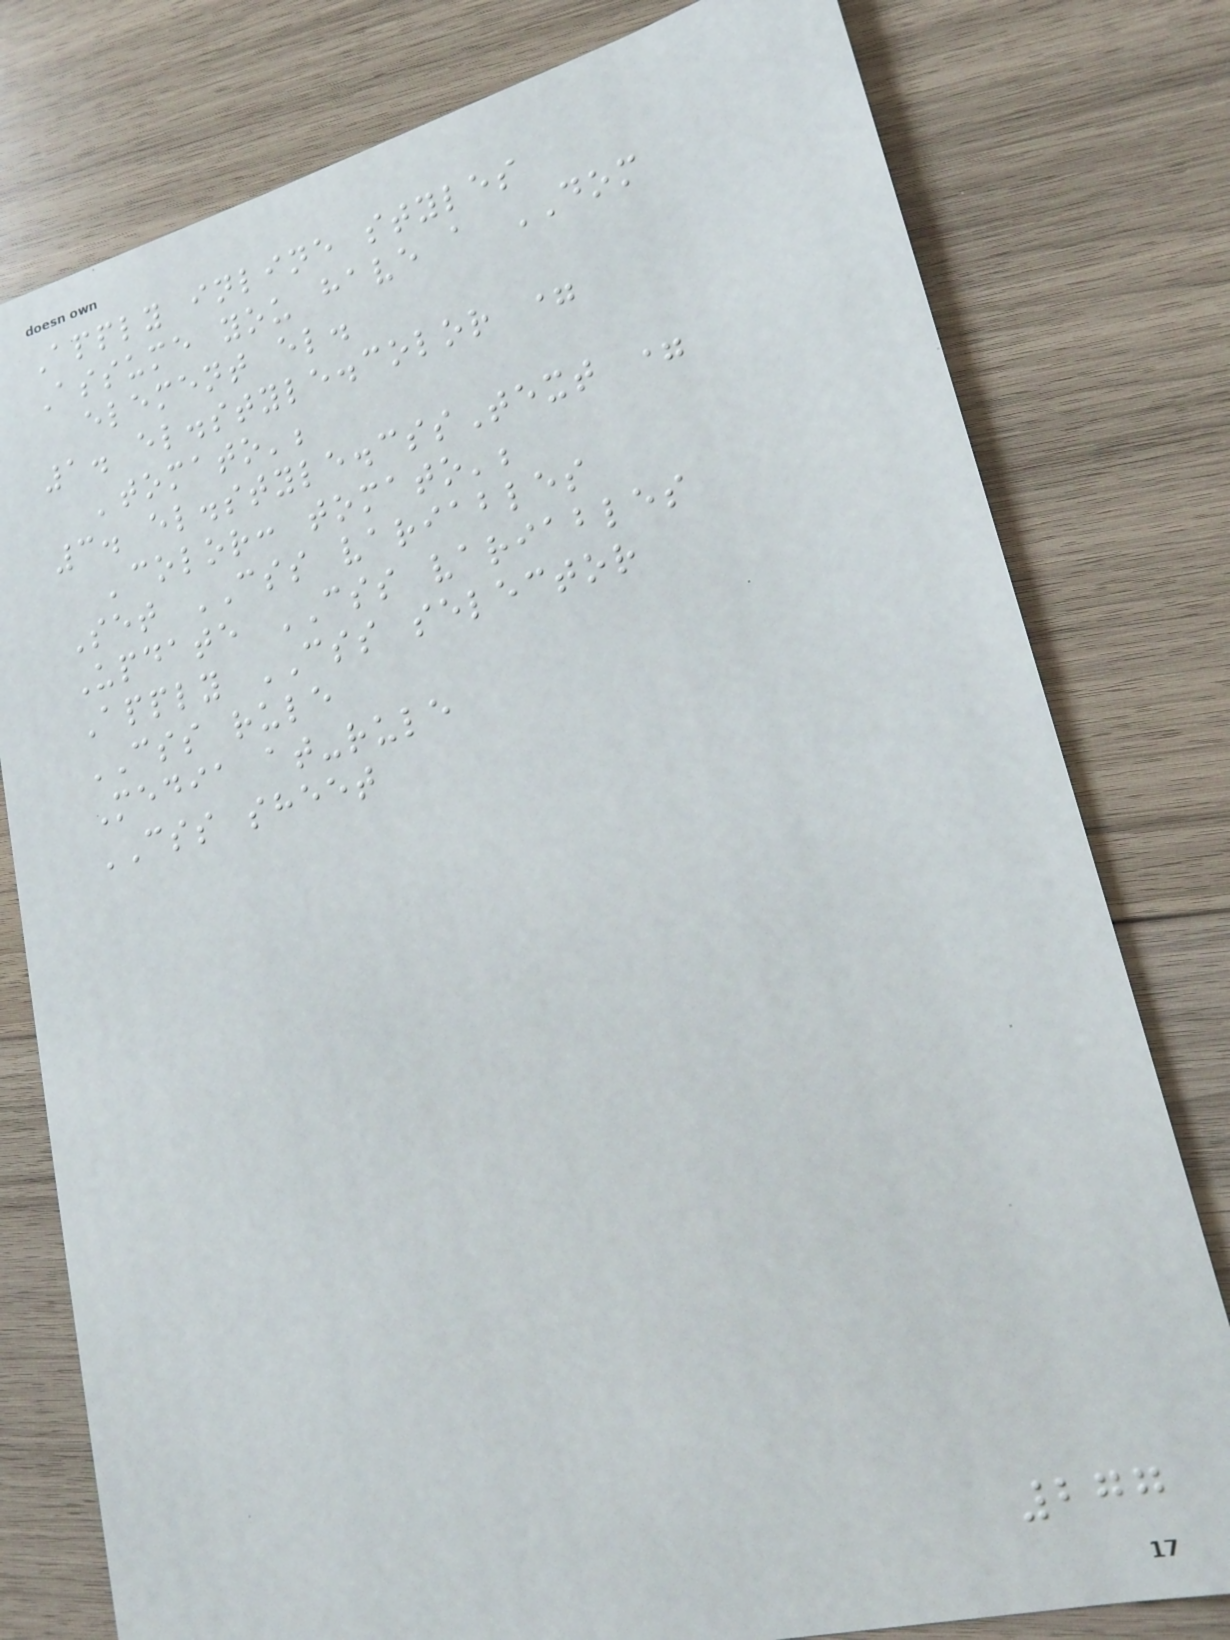Apply inline styles
Assume you have a DOM
element el.
1. el.style.color =
'tomato';
3. el.style.cssText =
'color: tomato';
Set CSS variables
Update CSS variables
Apply CSS selector
CSS rule
Media at-rule
CSS sheet
277
